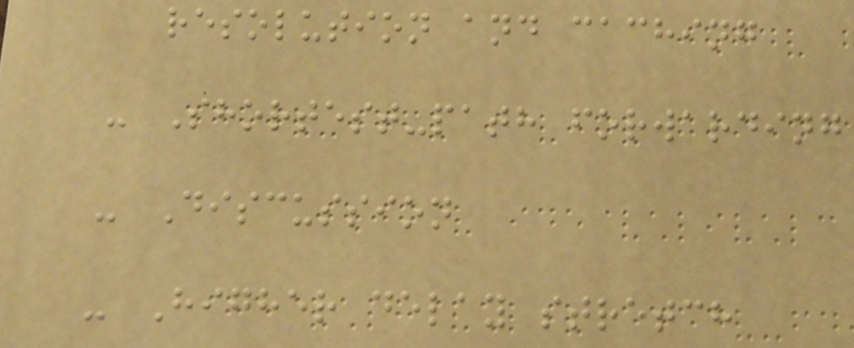resolution and caching
- Shortest-path forwarding
- Discussion
- Higher delay stretch
